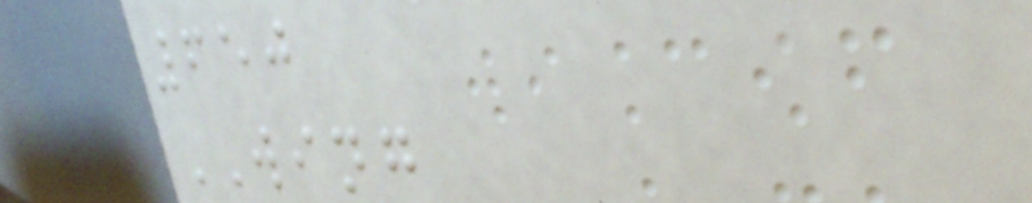650
WING
